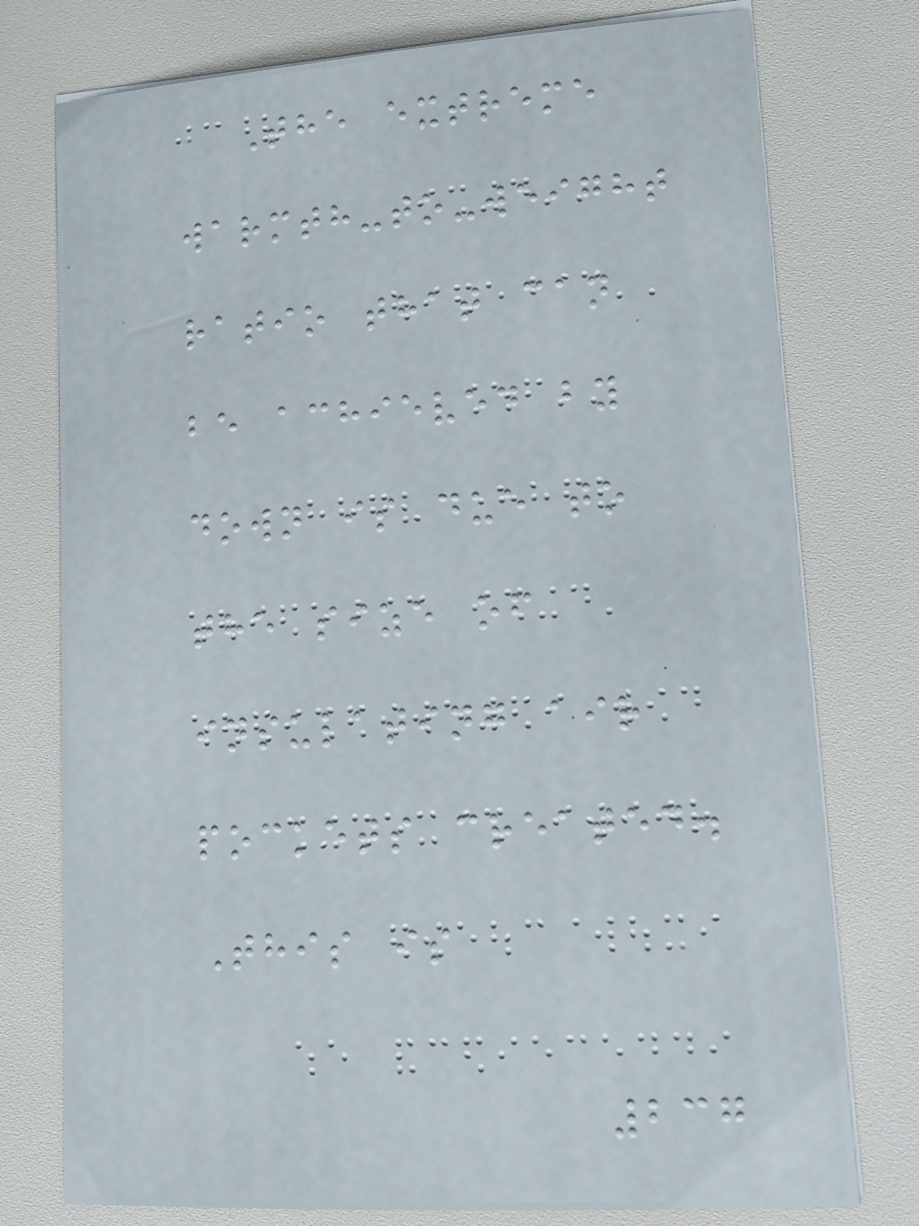The extreme
warmth-to-weight
ratio that can
be achieved by
down is due to
the size of
insulating air
pockets created.
This is
237
